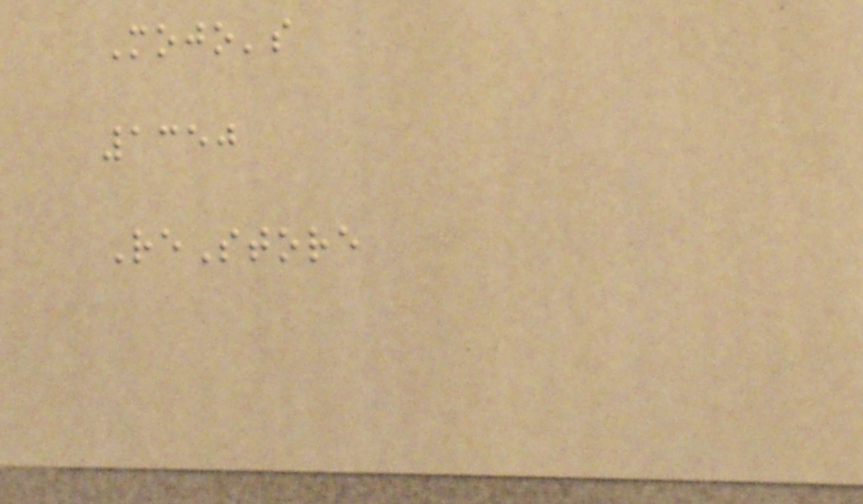Mojo's
1350
ReStore
